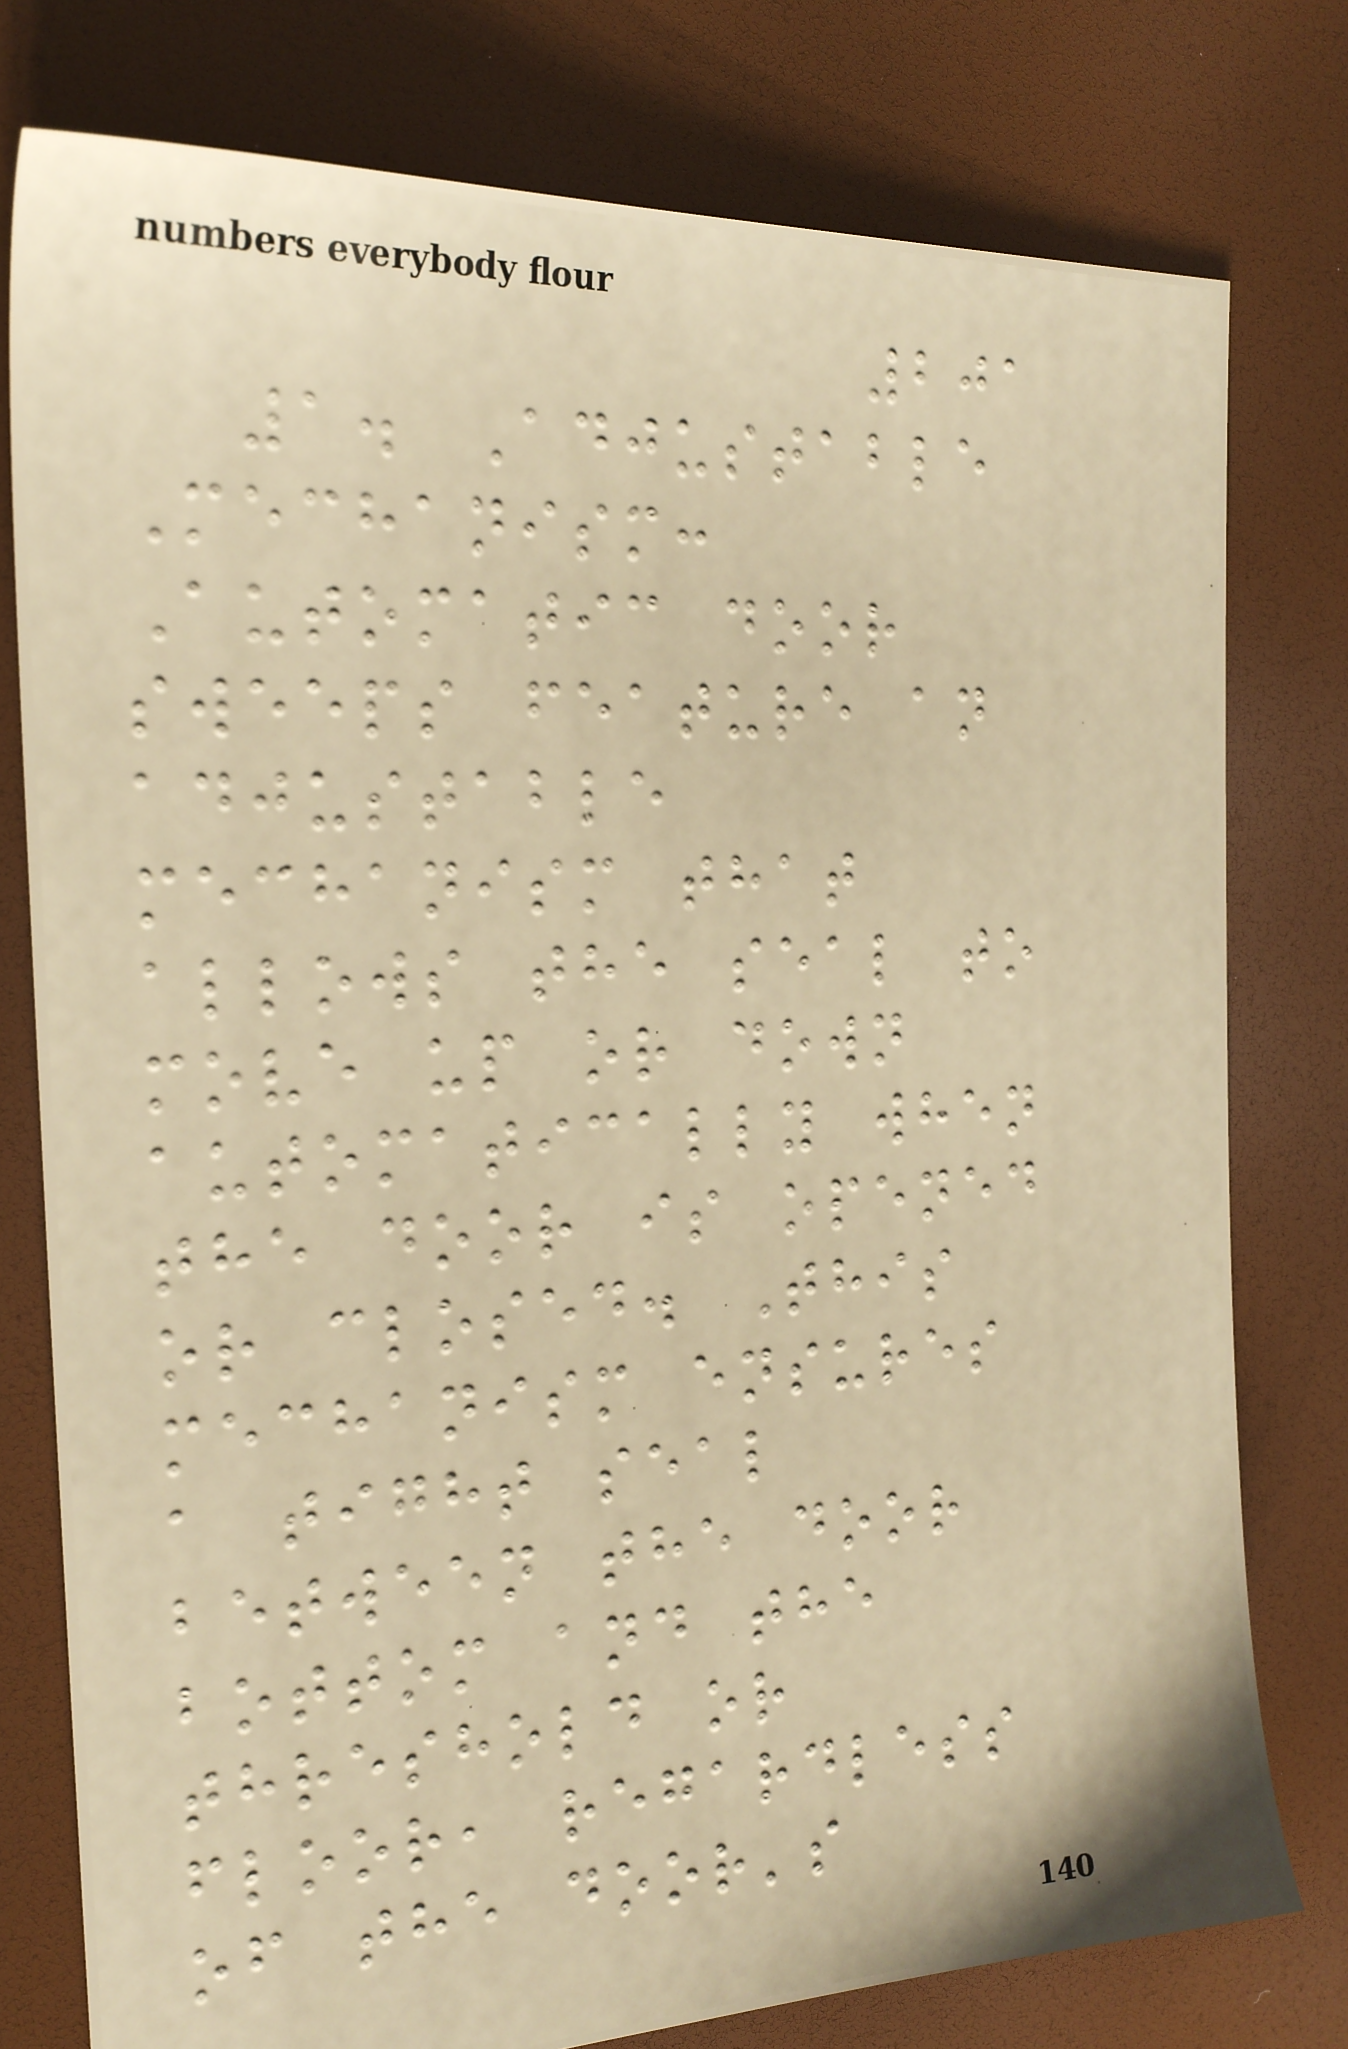201
1. Adjustable
Mechanism:
Automatic door
sweeps feature an
adjustable
mechanism that
allows the seal to
move up or down
automatically when
the door is opened
or closed. This
mechanism ensures
a tight seal
between the door
bottom and the
threshold or
floor, regardless
of the door's
